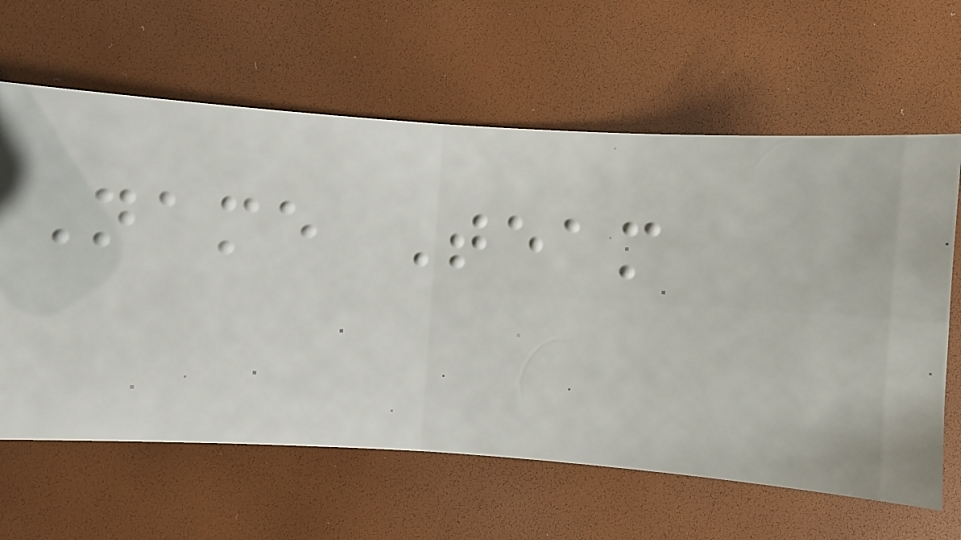Name Team
